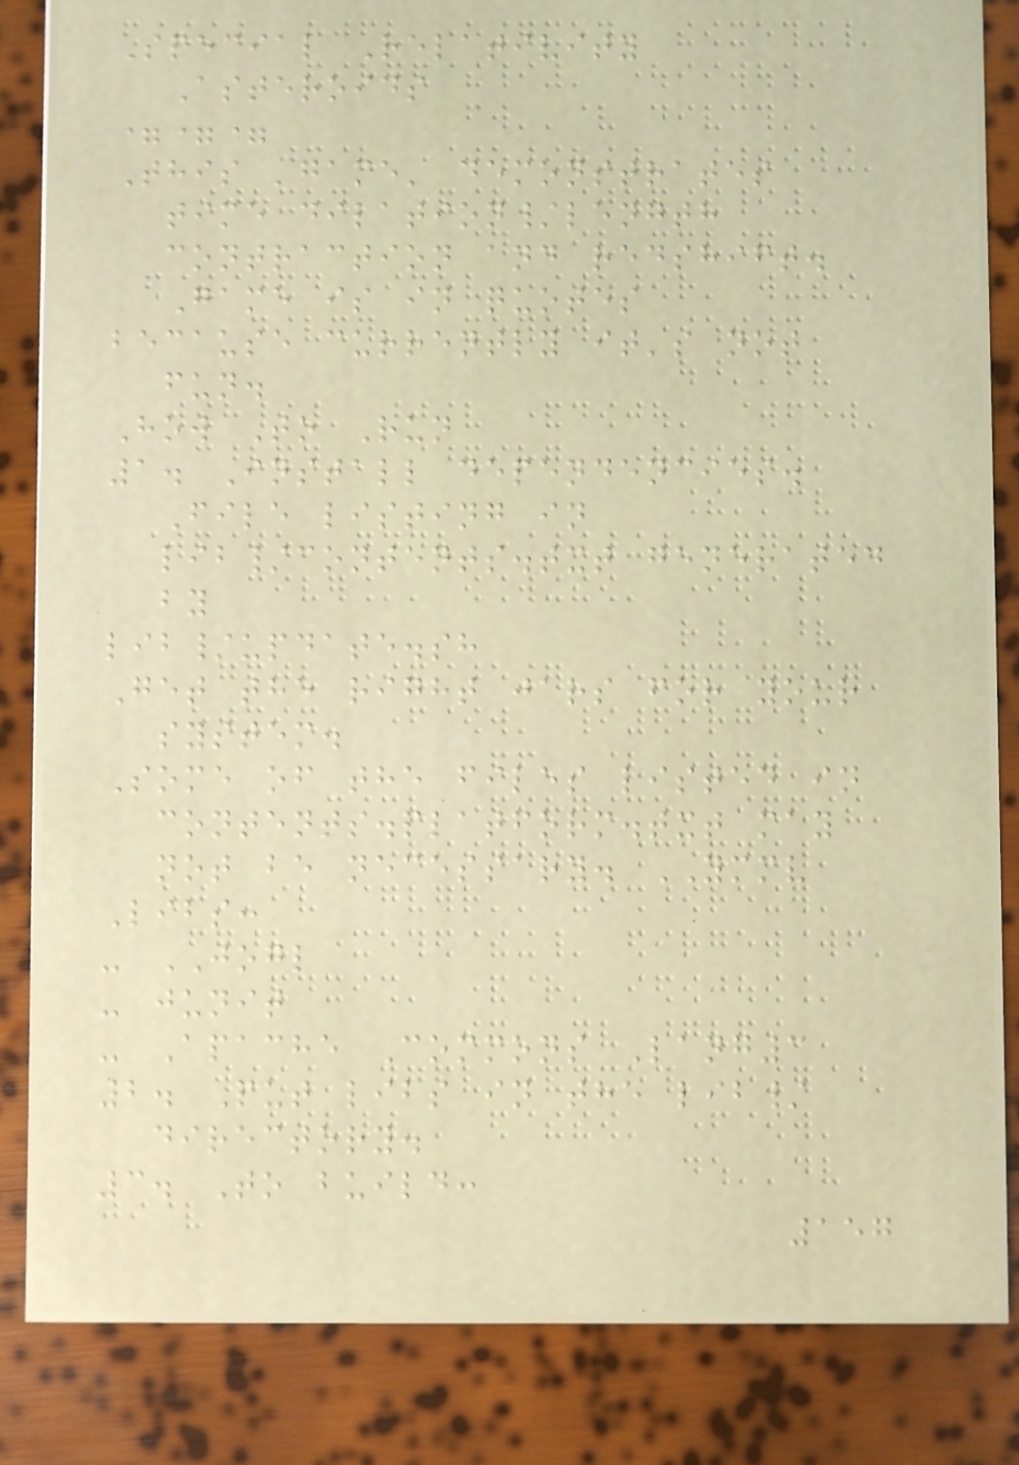Special Relativity
Asteroids
===
This 'game' demonstrates
time dilation/length
contraction and redshift.
Game is in quotes
because currently it's not
fun.
How To Run
1. Install dependencies.
File listing in
lib/contents.txt generated
by
lib/update.sh
Get the right jars for your
system.
Some of the files listed in
contents.platform.txt may
not be necessary. YMMV
Libs:
- JOGL
- junit
- Apache Commons Lang3
2. Put libs in the lib/
directory.
3. To build:
157
